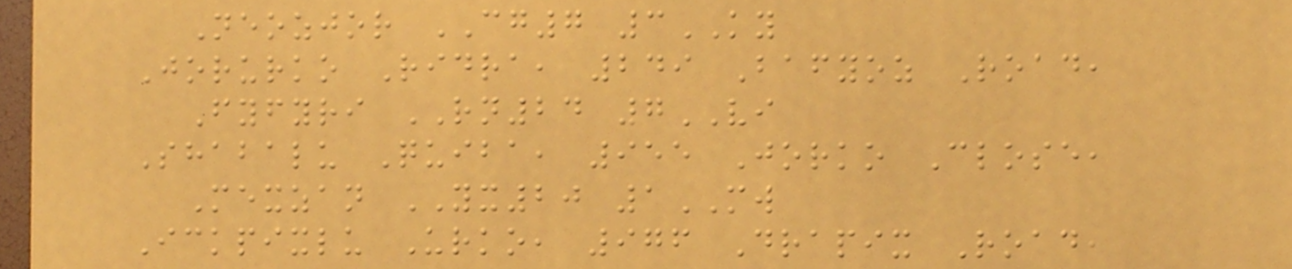Neozjor CG7 3KY
Jorurko Ridra, 249 Bafyoz Road,
Fyfyri RN24 7VI
Shabalu Quiba, 955 Jorko Close,
Mexzan YX20 1MW
Ickpixlu Urko, 976 Drapix Road,
